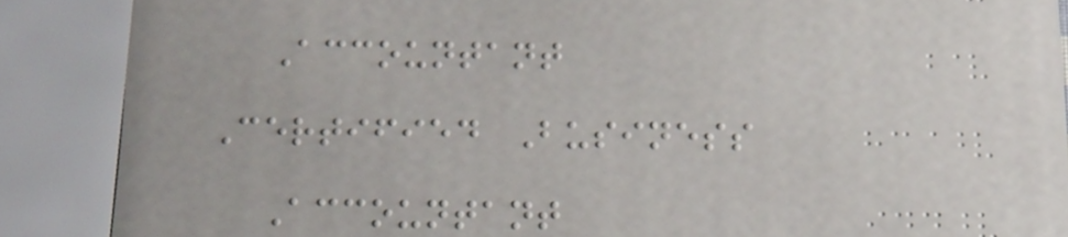Accountant
Certified Business
Accountant
